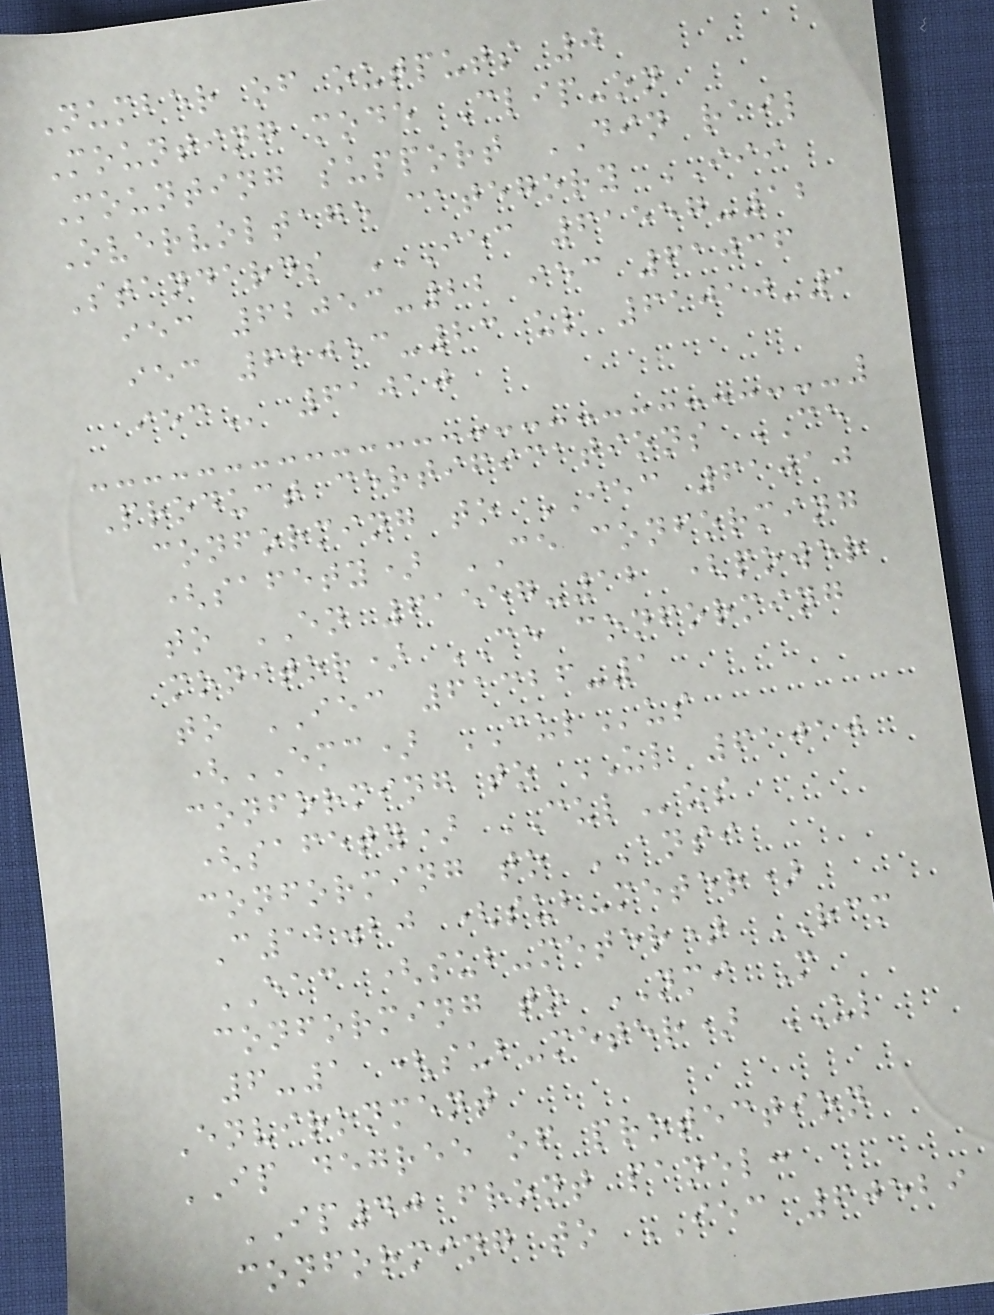Number of outputs 0
Mounting mode Clip-on
Mounting support DIN rail
Overvoltage category III
Standards IEC 61557-12
IEC 62053-22 IEC 61036
IEC 62053-23 UL 61010-1
IEC 61010
Product certifications CE
conforming to IEC 61010
(safety) CE conforming
to EN 61557-12 (power
monitor) CE conforming
to IEC 61326-1
(EMC) CULus
conforming to UL 61010
(safety) CULus
conforming to ANSI
C12.20 (sub-meter)
EAC (sub-meter) RCM
conforming to NMI M
6-1 (sub-meter) UL
Environment
IP degree of protection
IP40 front panel:
conforming to IEC 60529
